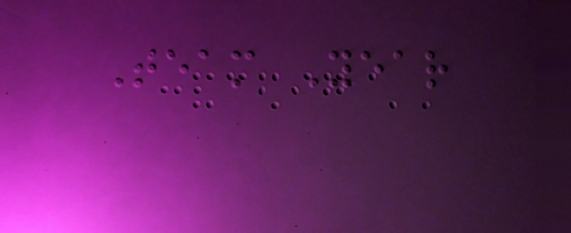Team Year
